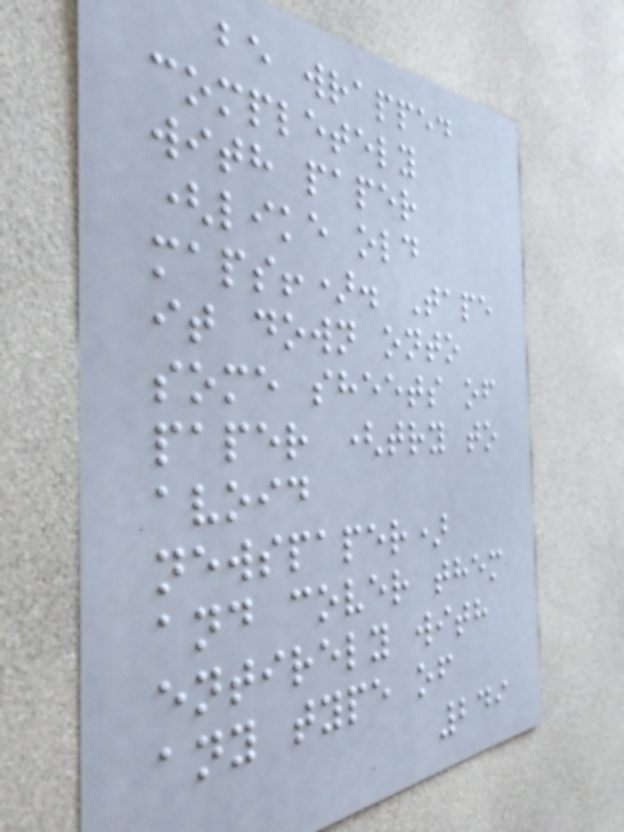be wrapped
completely
with paper
(like old
maps!). Tape
it down onto
some sheets of
paper (try to
avoid
newspaper)
and cover them
entirely with
any type of
249
